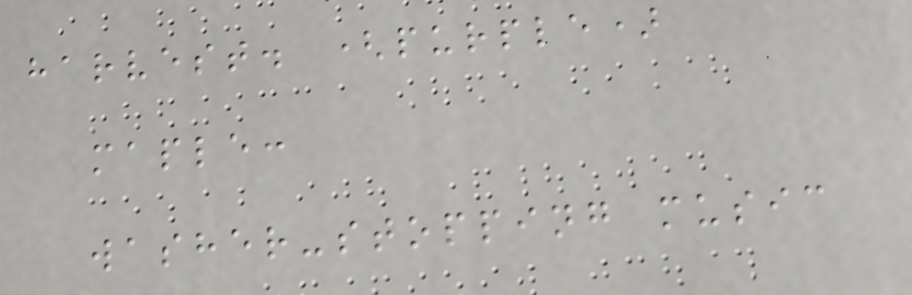harvest. (purple)
maple:
washer-stopping music
